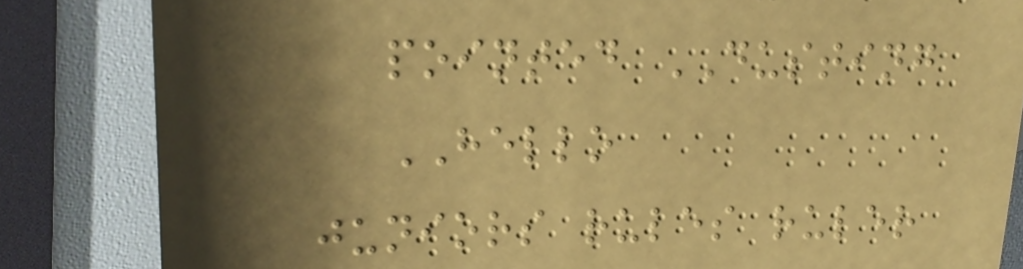pointed DUSTING
HELLO
juniors rules ruler
